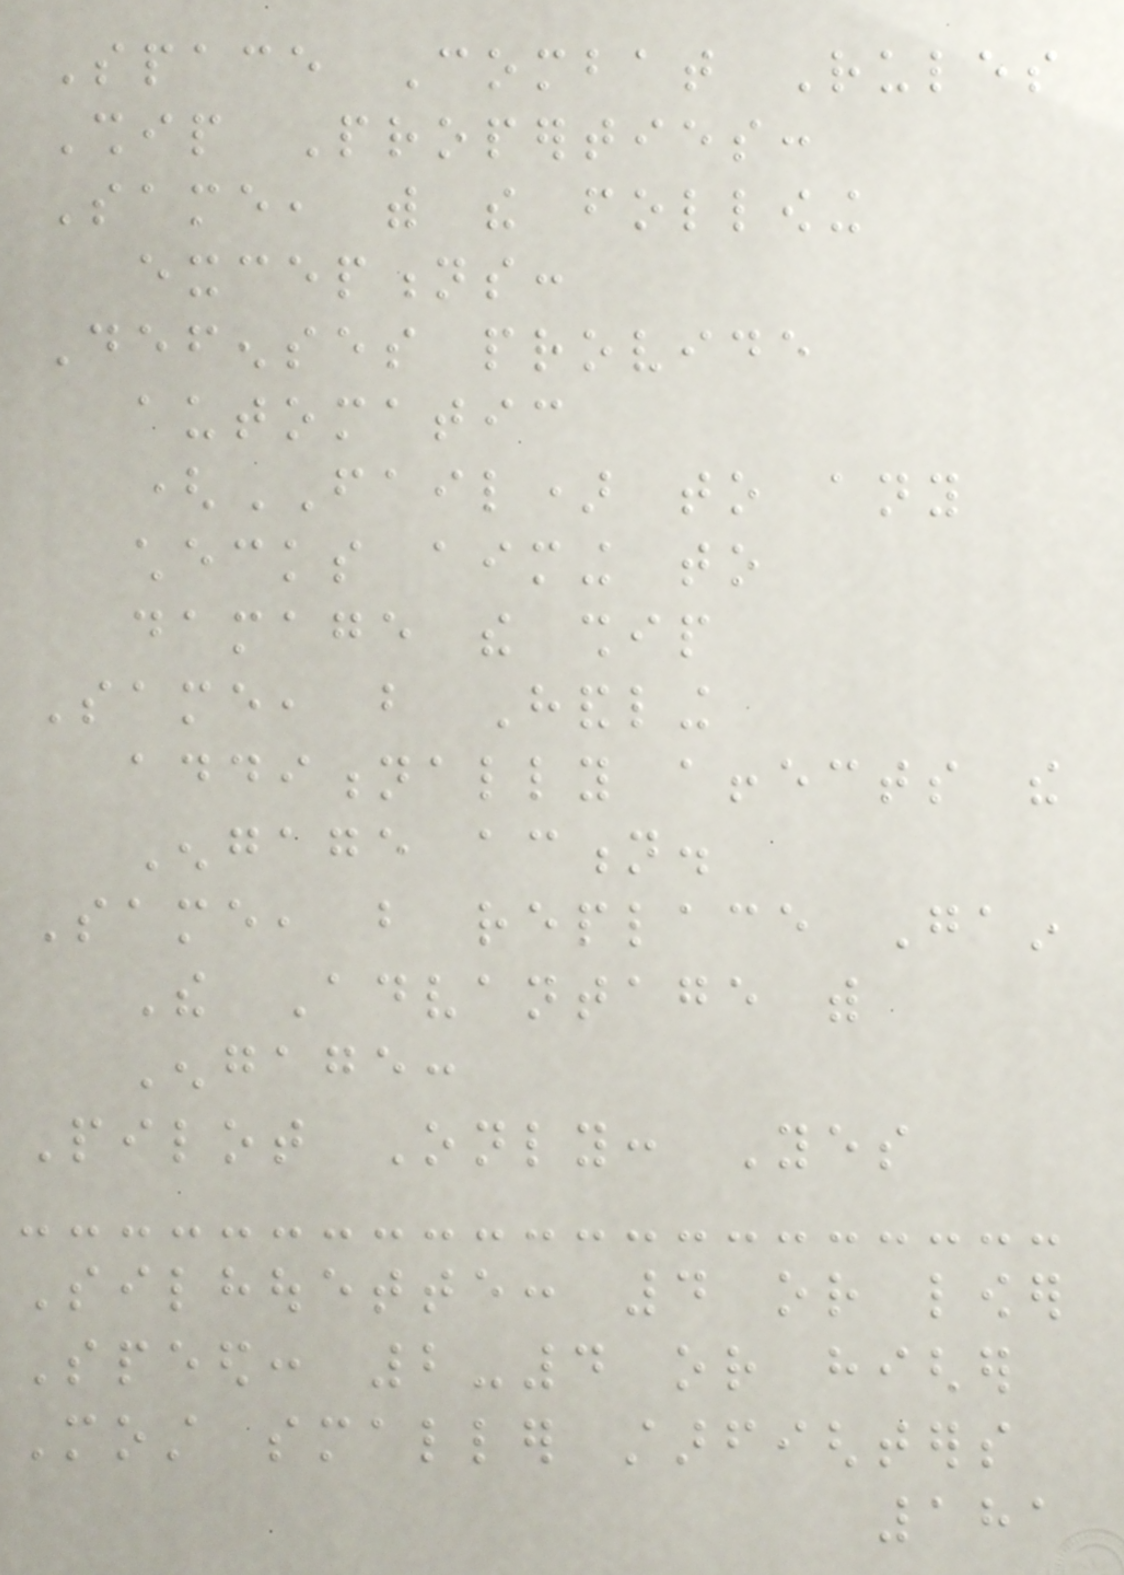Space Combat Rules
Ship Properties:
Same, with the following
exceptions:
Defenses provide
automatic
(FAIL) to any
checks aiming to
damage the ship
Same, but Handling
additionally affects the
Engage action.
Same, but replace Gain
The Advantage with
Engage:
Pilot Only: Yes
Silhouette: 4 or lower
Speed: 2-4 or higher
Most smaller starfighters
181
